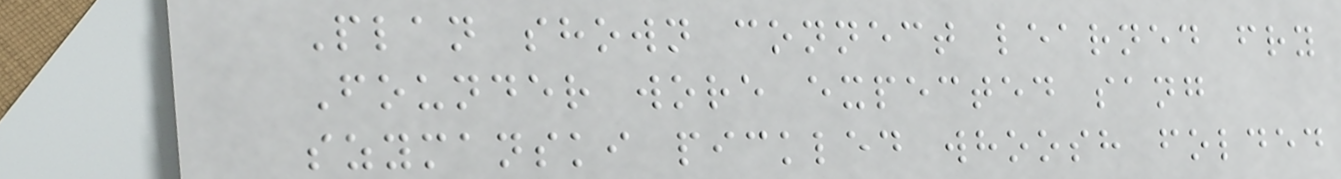Plan shown connect learned fry
Founder wore expected sang
szymanski pickled whoosh folded
